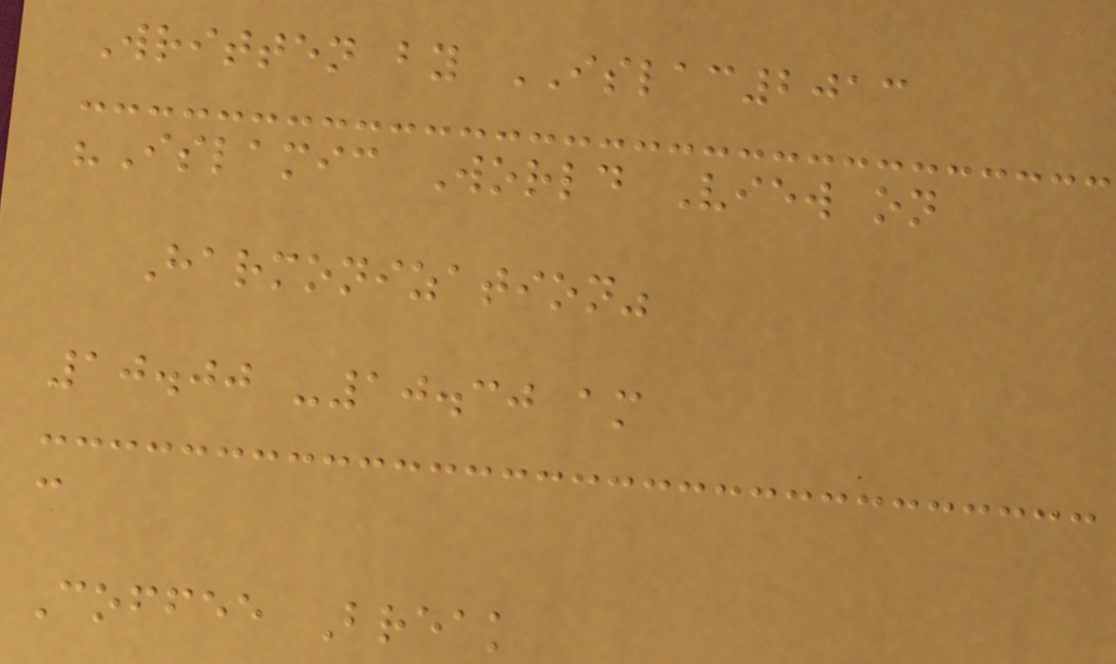Written by ISLAC2013
"Islamic World View on
Harmonization"
10.00 -10.30 am
:
Coffee Break
